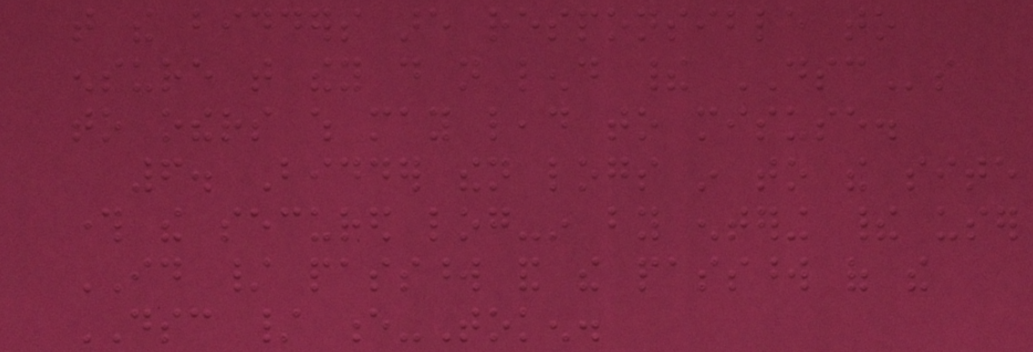that the bidders are responsible to
ensure that they do not lend their DSCs
to others which may lead to misuse.
6. Bidder then logs in to the site
through the secured log-in by entering their user
ID / password and the password of the
DSC / e-Token.
